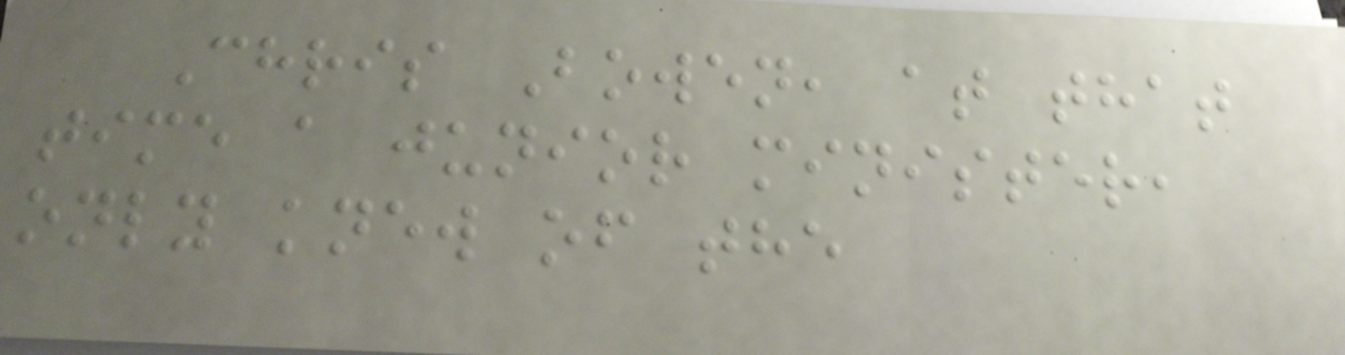Chris Bowen, at that
time a junior minister,
only knew of the
